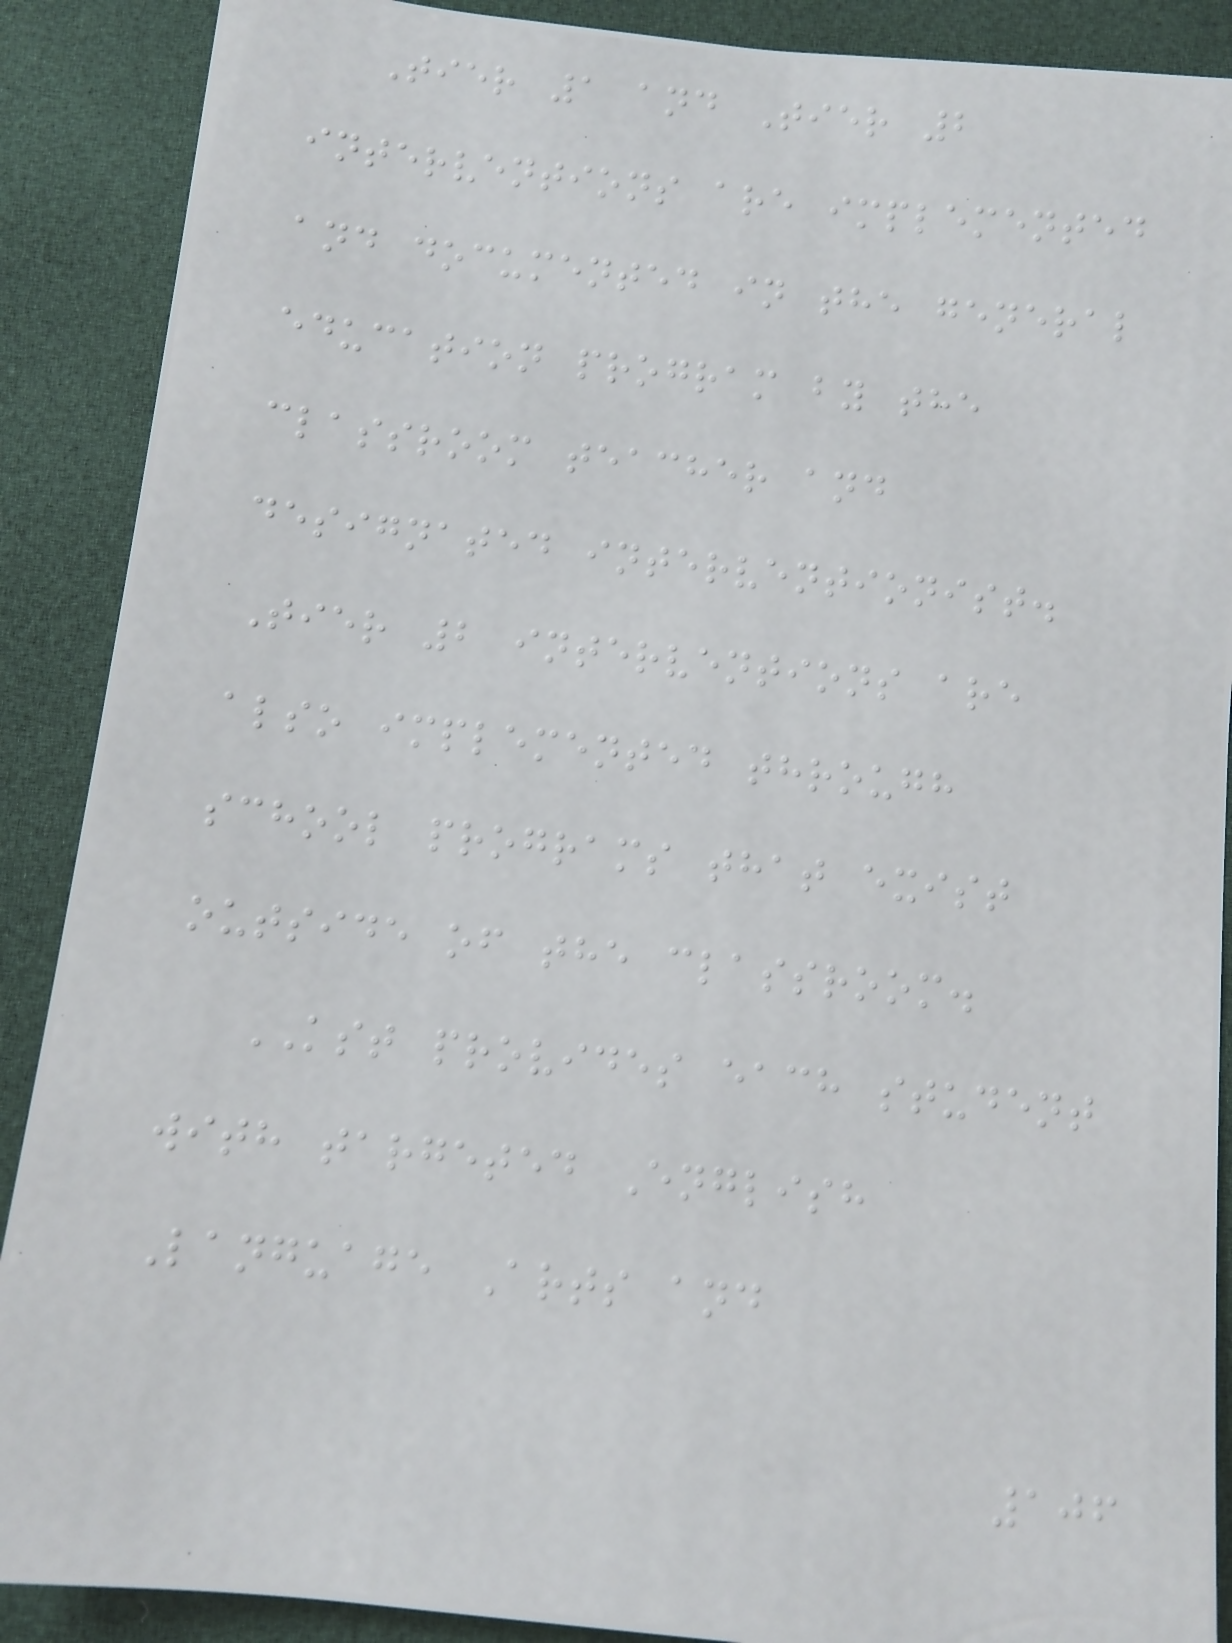Tier 1 and Tier 2
interventions are implemented
and documented in the general
education program by the
classroom teacher and
designated interventionist.
Tier 2 interventions are
also implemented through
school programs that exist
outside of the classroom.
KST provides each student
with targeted English
Language Arts and
106
